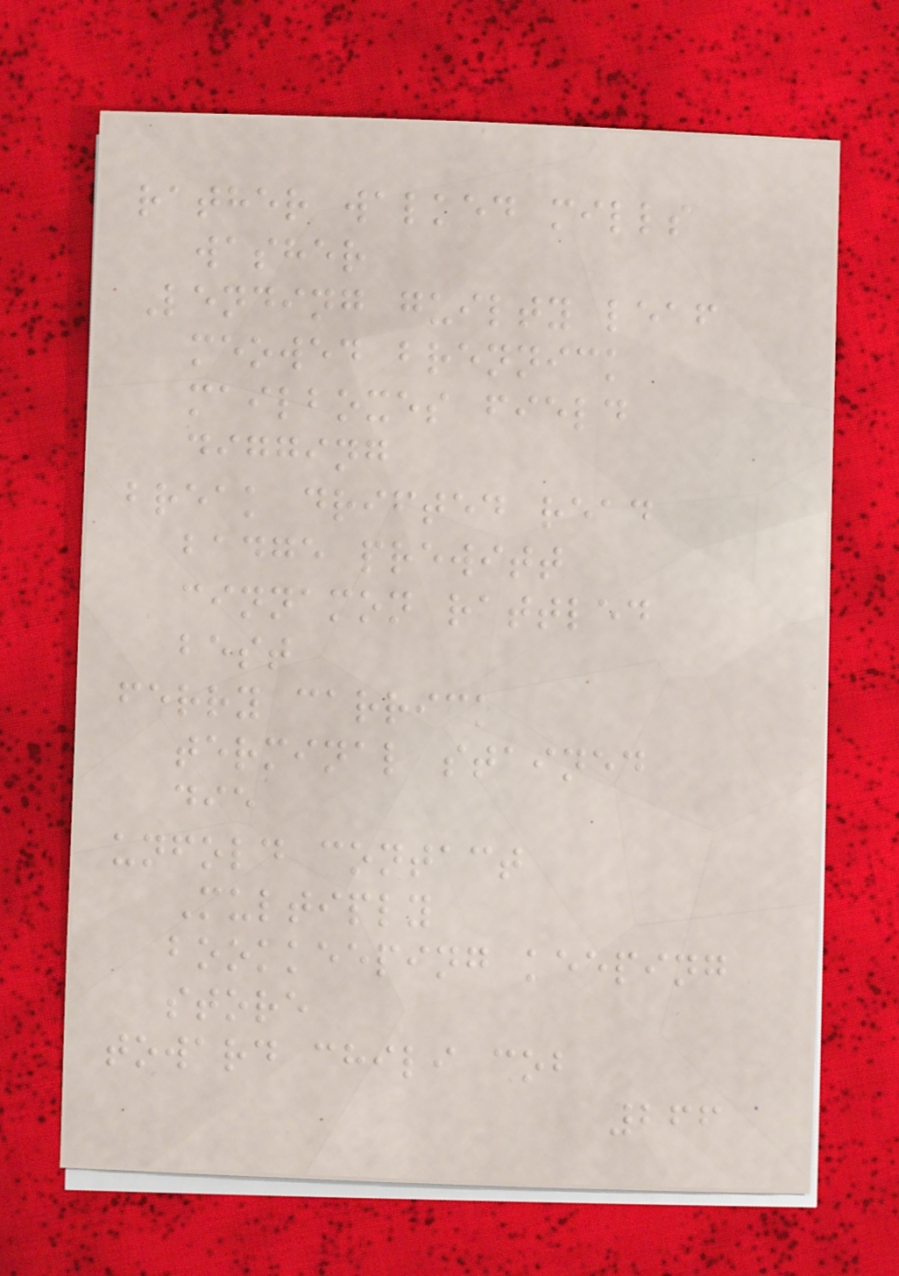rather walked mills
washer
Lending guilty leaf
meowed brennick
mailboxes field
digging
break drifted read
badge prewitt
cinnamon rattled
best
ferry carrick
terminal stained
die
unfold contact
Multiply
bookkeeping keeping
store
toward chili cob
266
